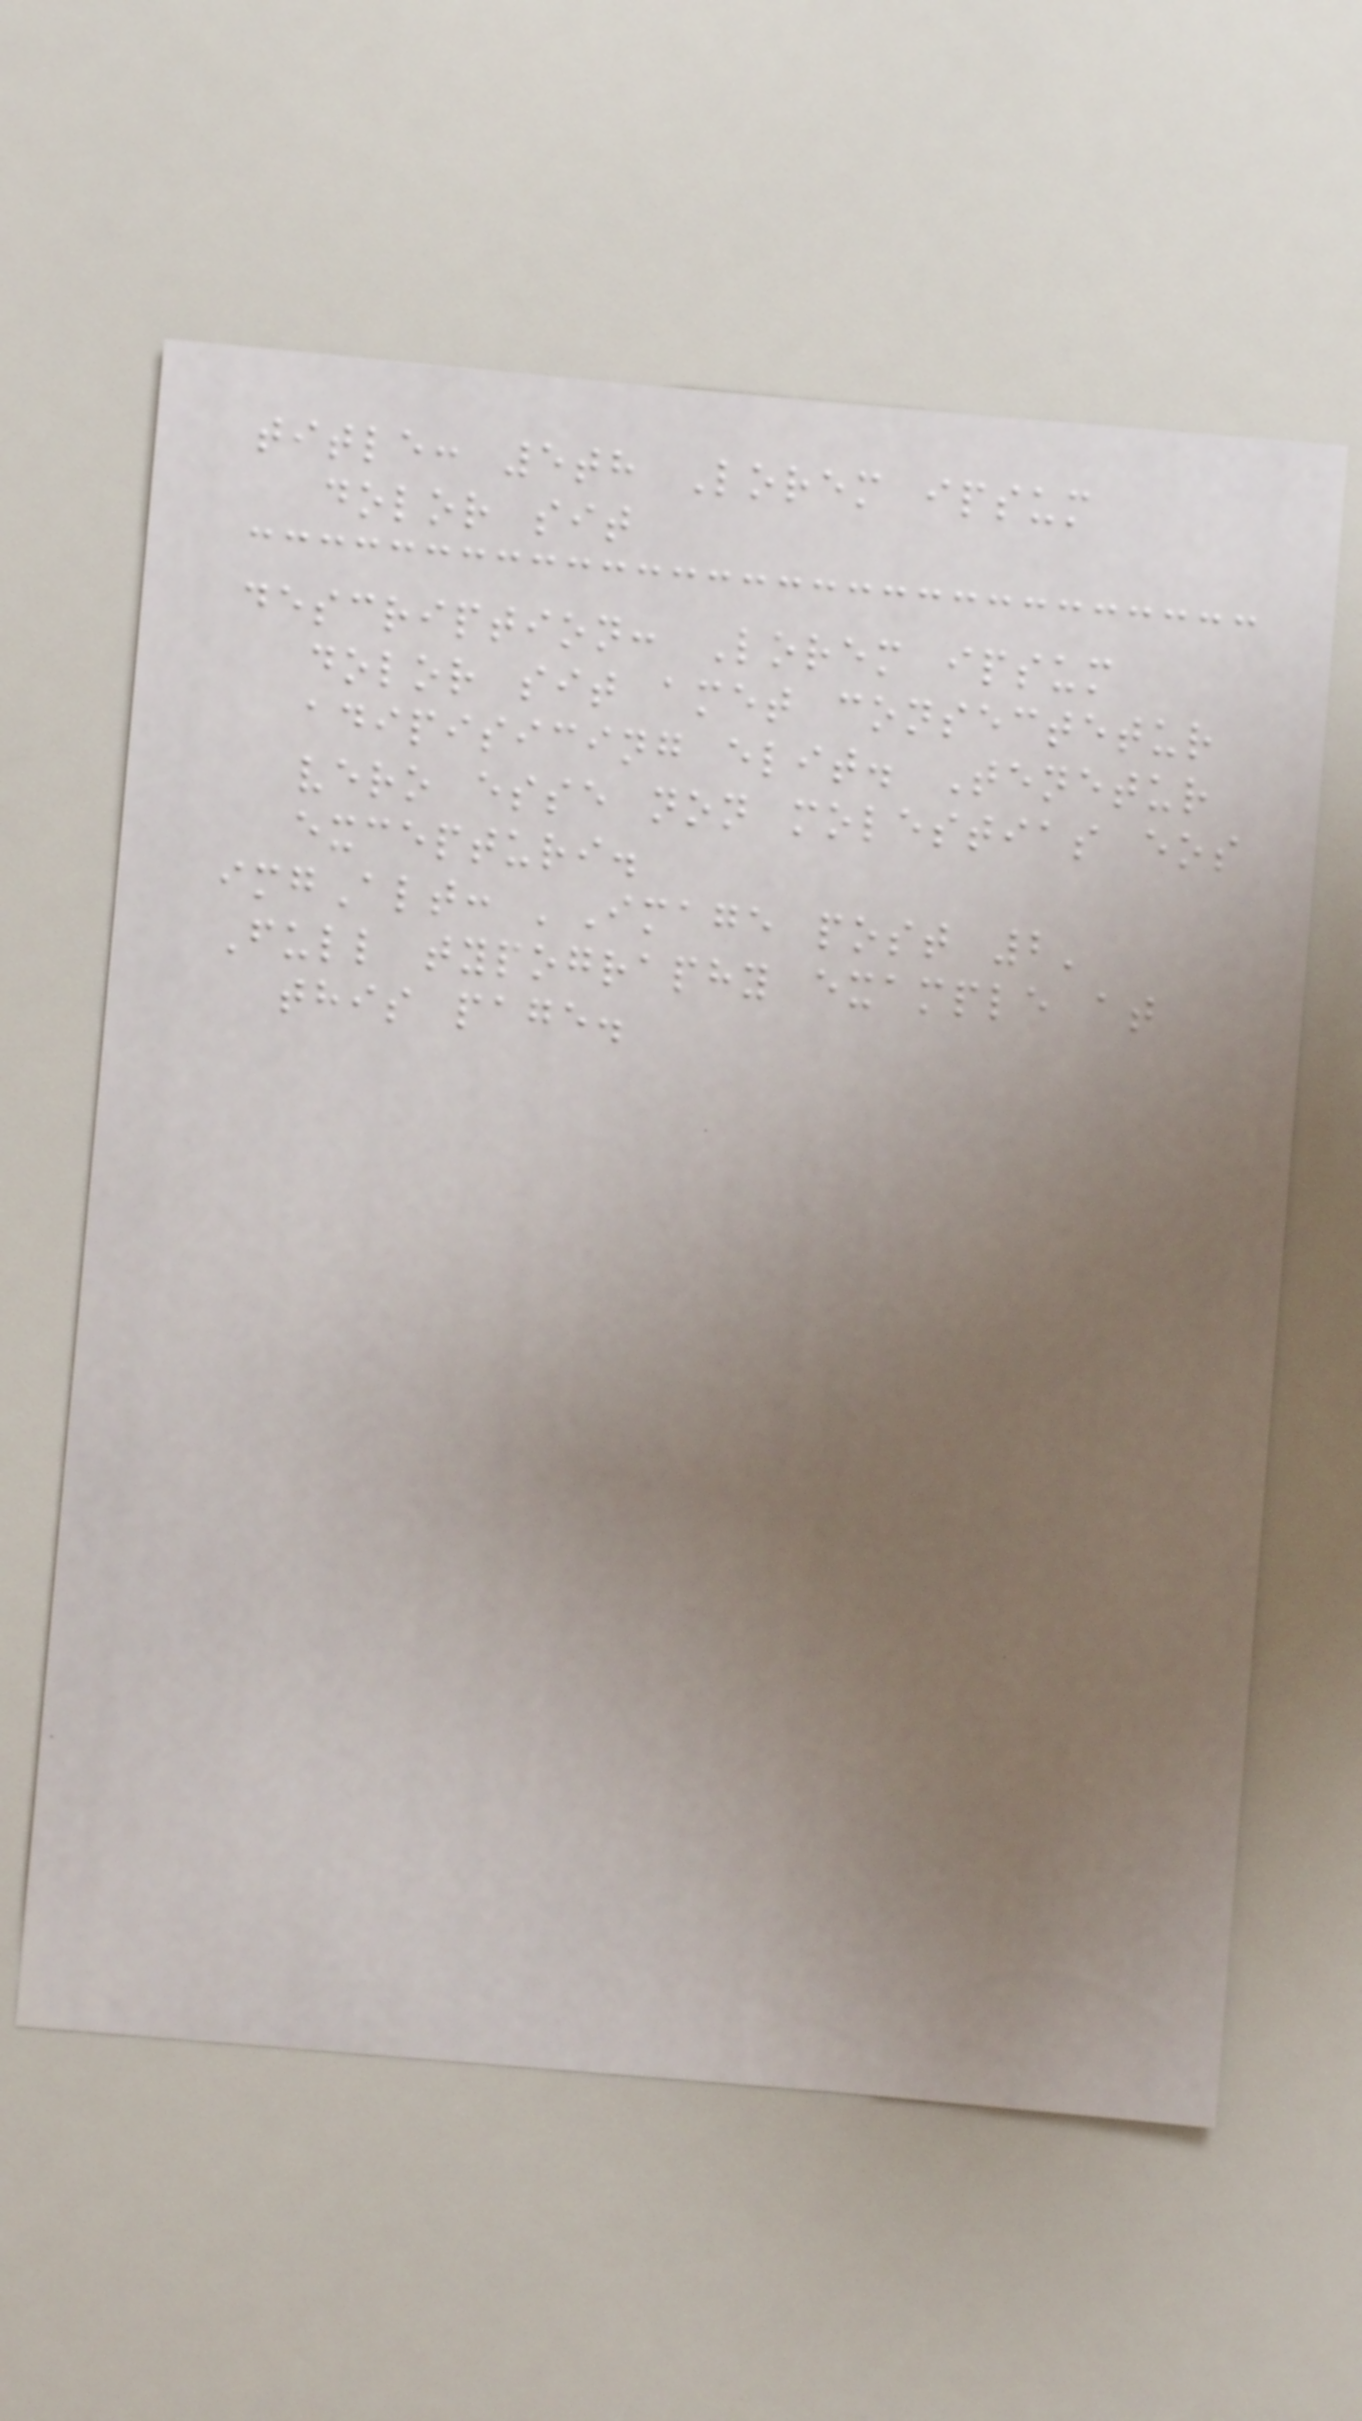title: 5th Lorem ipsum
dolor sit
description: Lorem ipsum
dolor sit amet consectetur
adipisicing elit. Tenetur
vero esse non molestias eos
excepturi.
imgAlt: 'Image post 2'
Full typography example at
this page.
